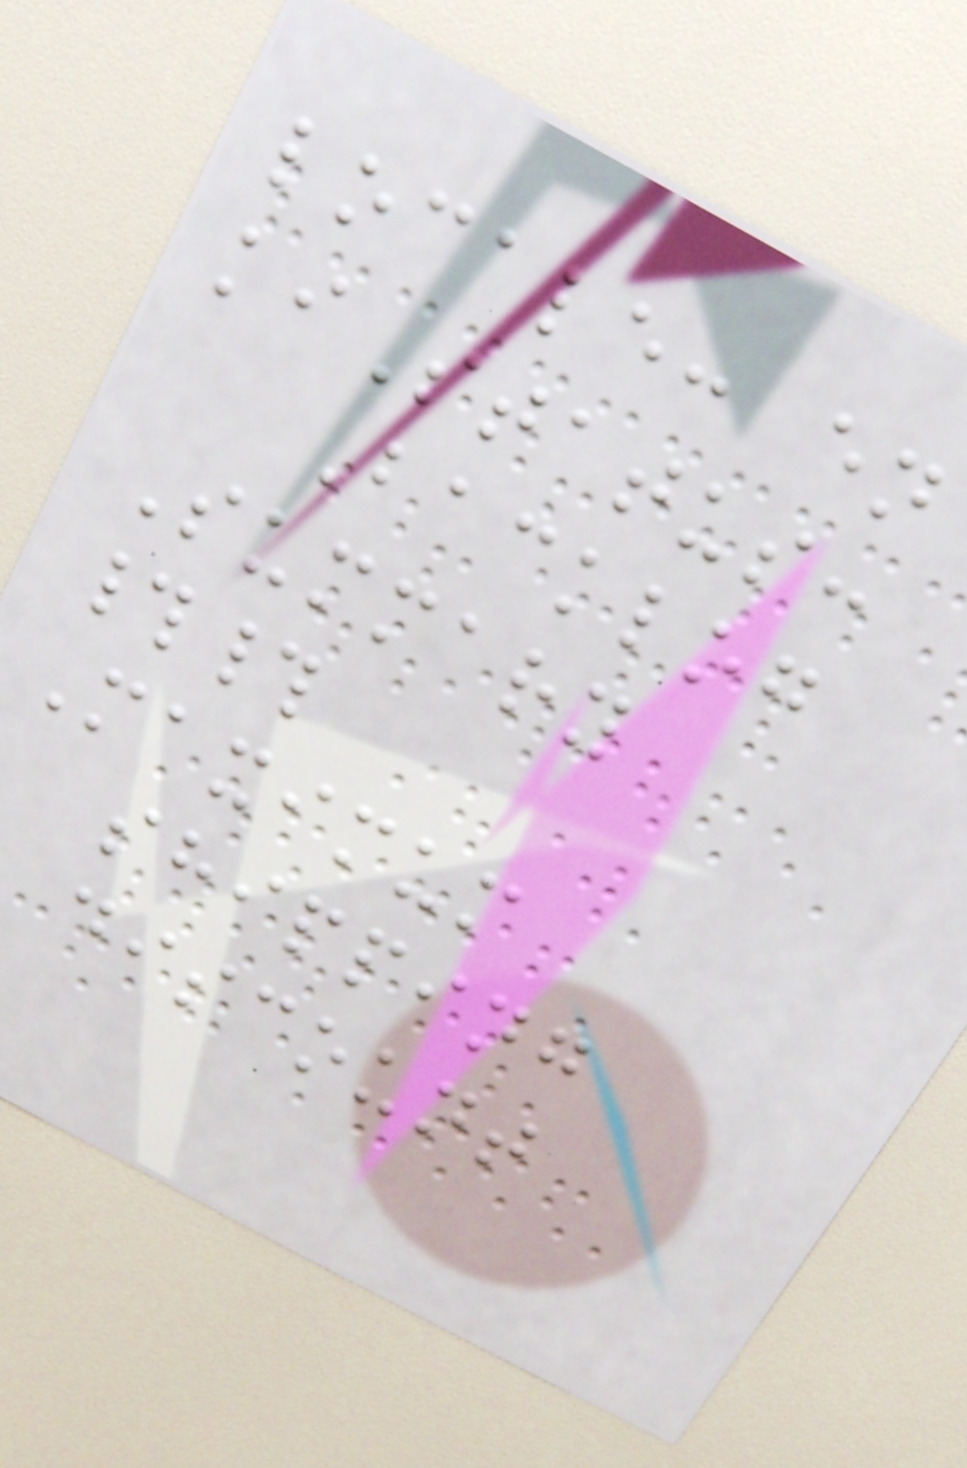locale: en
kiStatus:
Backlog
Summary
##
Maximum
shipping
discount
